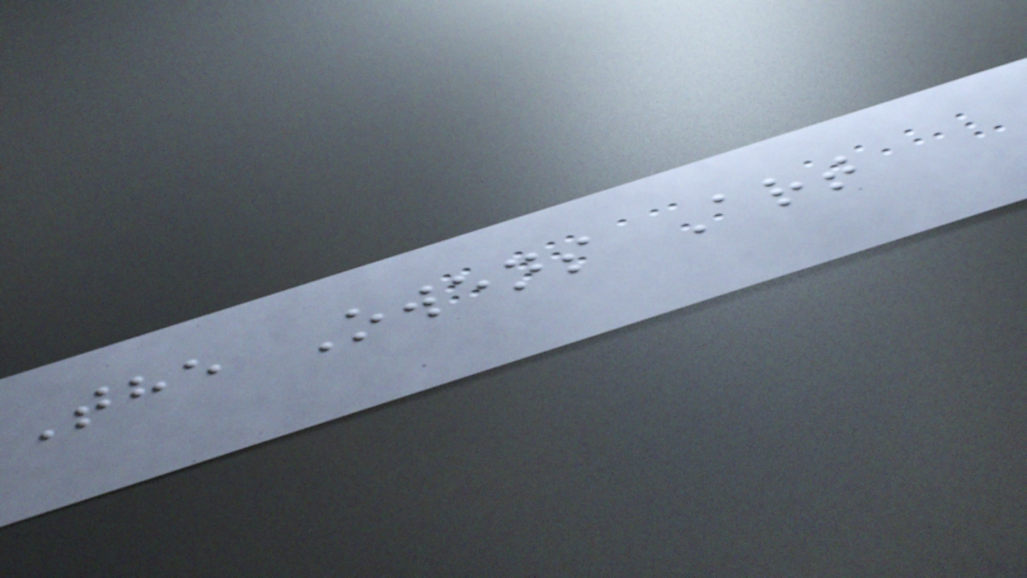The Owens Art
